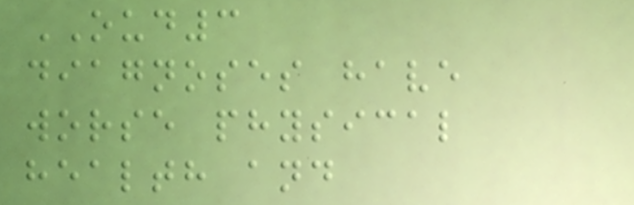OUD3
diagnoses have
worse physical
health and
